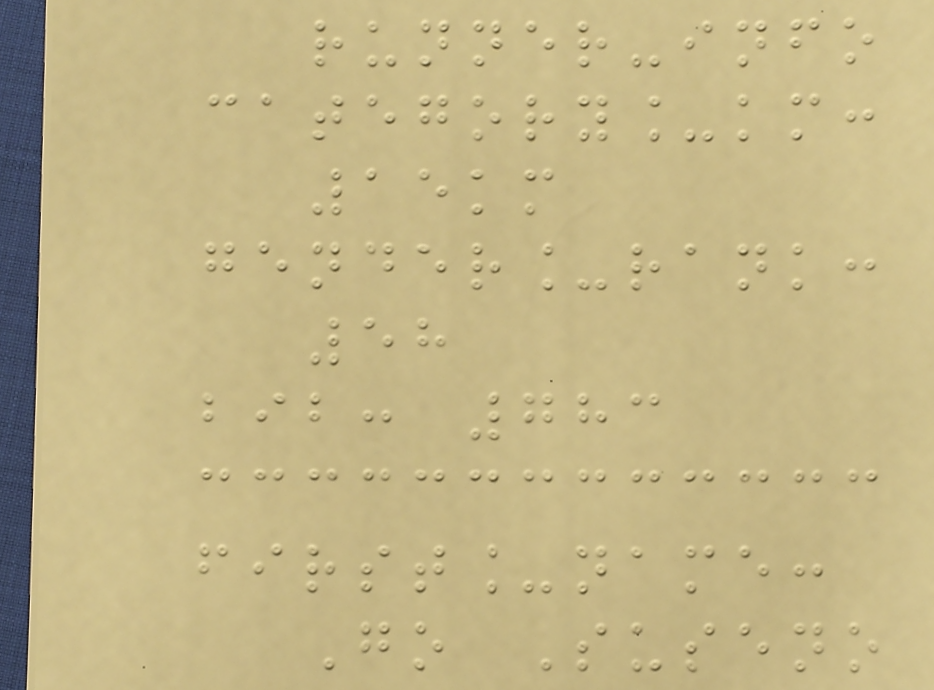runner-info
category_km:
15km
gender_rank:
58
bib: 783
first_name:
Go Suseno
